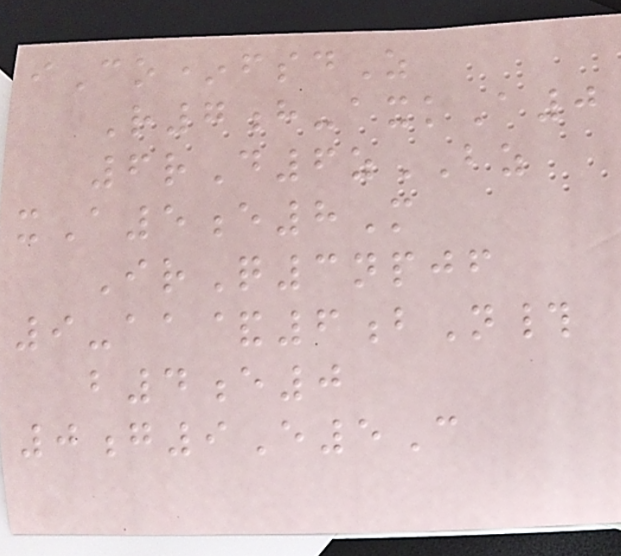iCo*fsdZ
R7h-axkA0
6rD6zBZ
xA5e8M
IrQ3npjf
9-aa&6bN#
b4e0
0g9E5C
